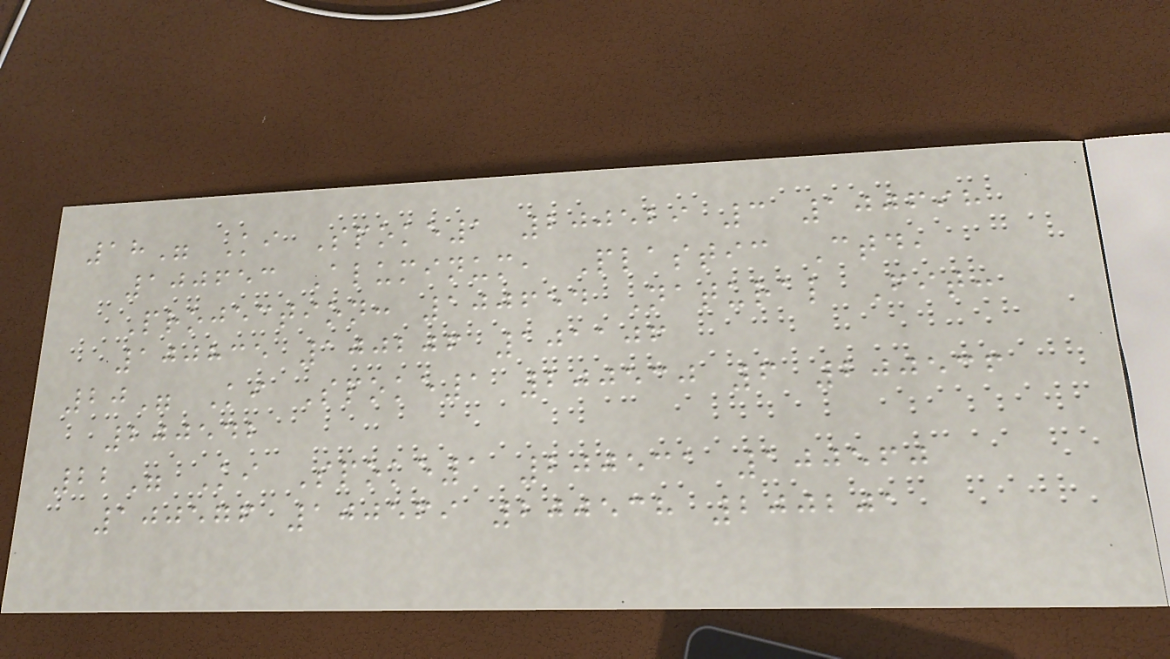18" Ki Spoke1 200529 3 100698
100653 Aluminum, Plastic Ctd,
Projection: 100654 Natural Fit:
100835 100206 101106
20" Ki Spoke1 200530 6 200536
200542
22" Ki Spoke1 200531 100560
100576 100569 200538 200201
